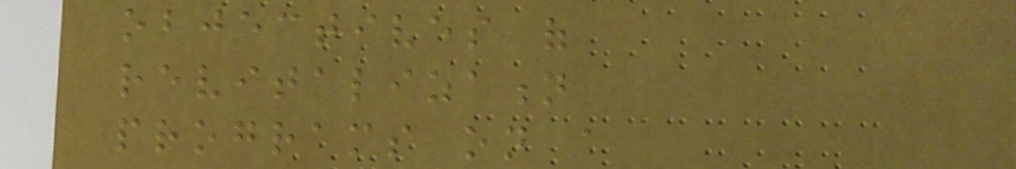objectives of
revitalization
programs on a
